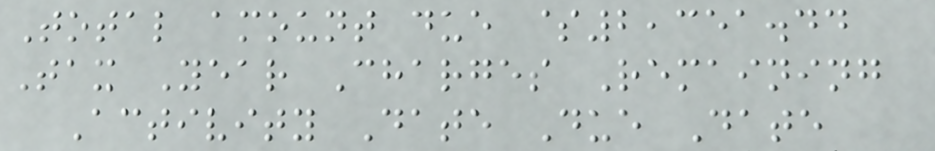Total amount due $2,351.44
Tax Year Charges Remaining
Activity Date Due Date
